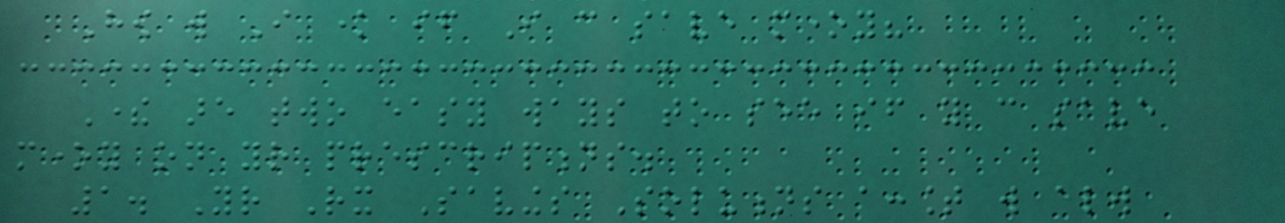How will I know if I can save money?
There are two easy ways to see if you can save
money on your prescriptions.
1. Your Rx Savings Solutions account will always
